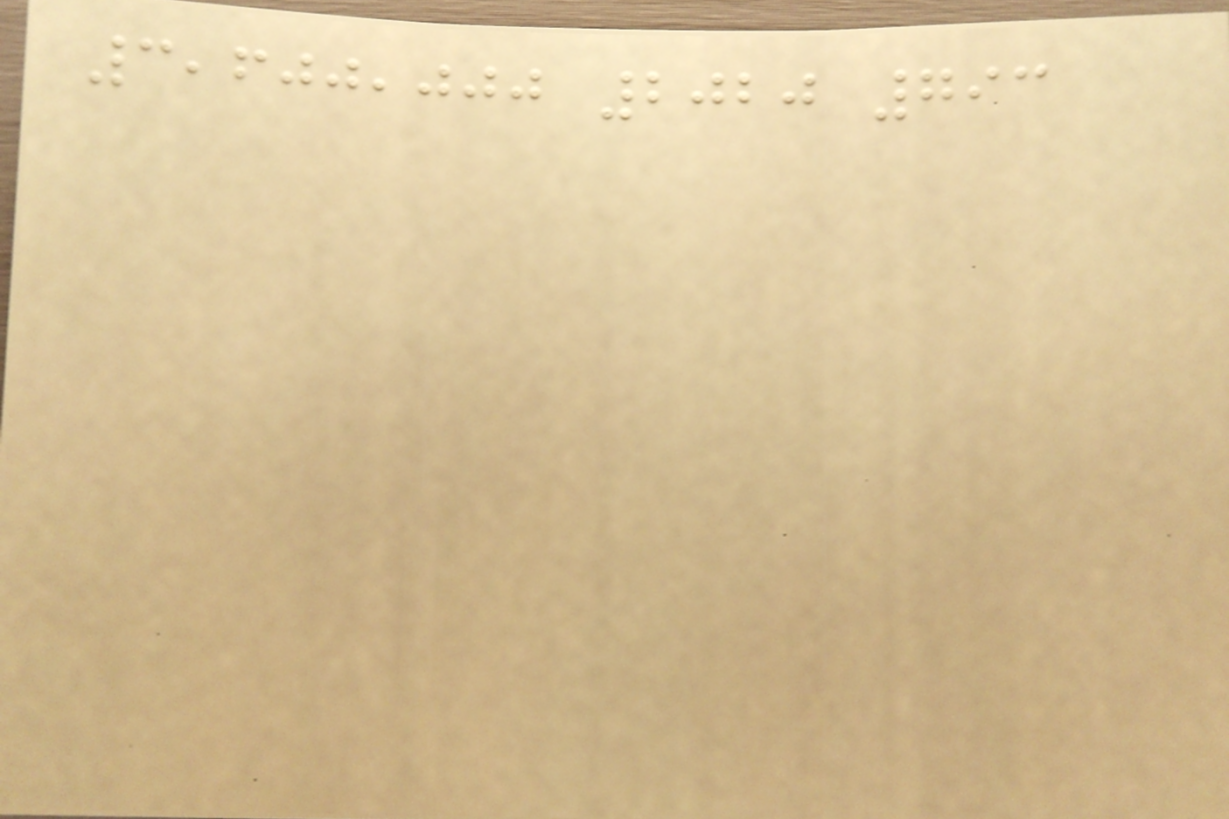3,600,000 2020 793
